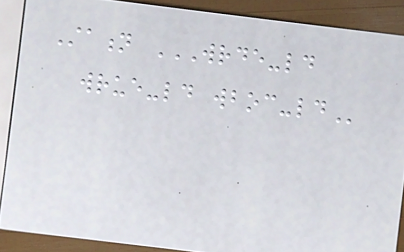Station WRDE-LD
WRUE-LD WBOC-LD
